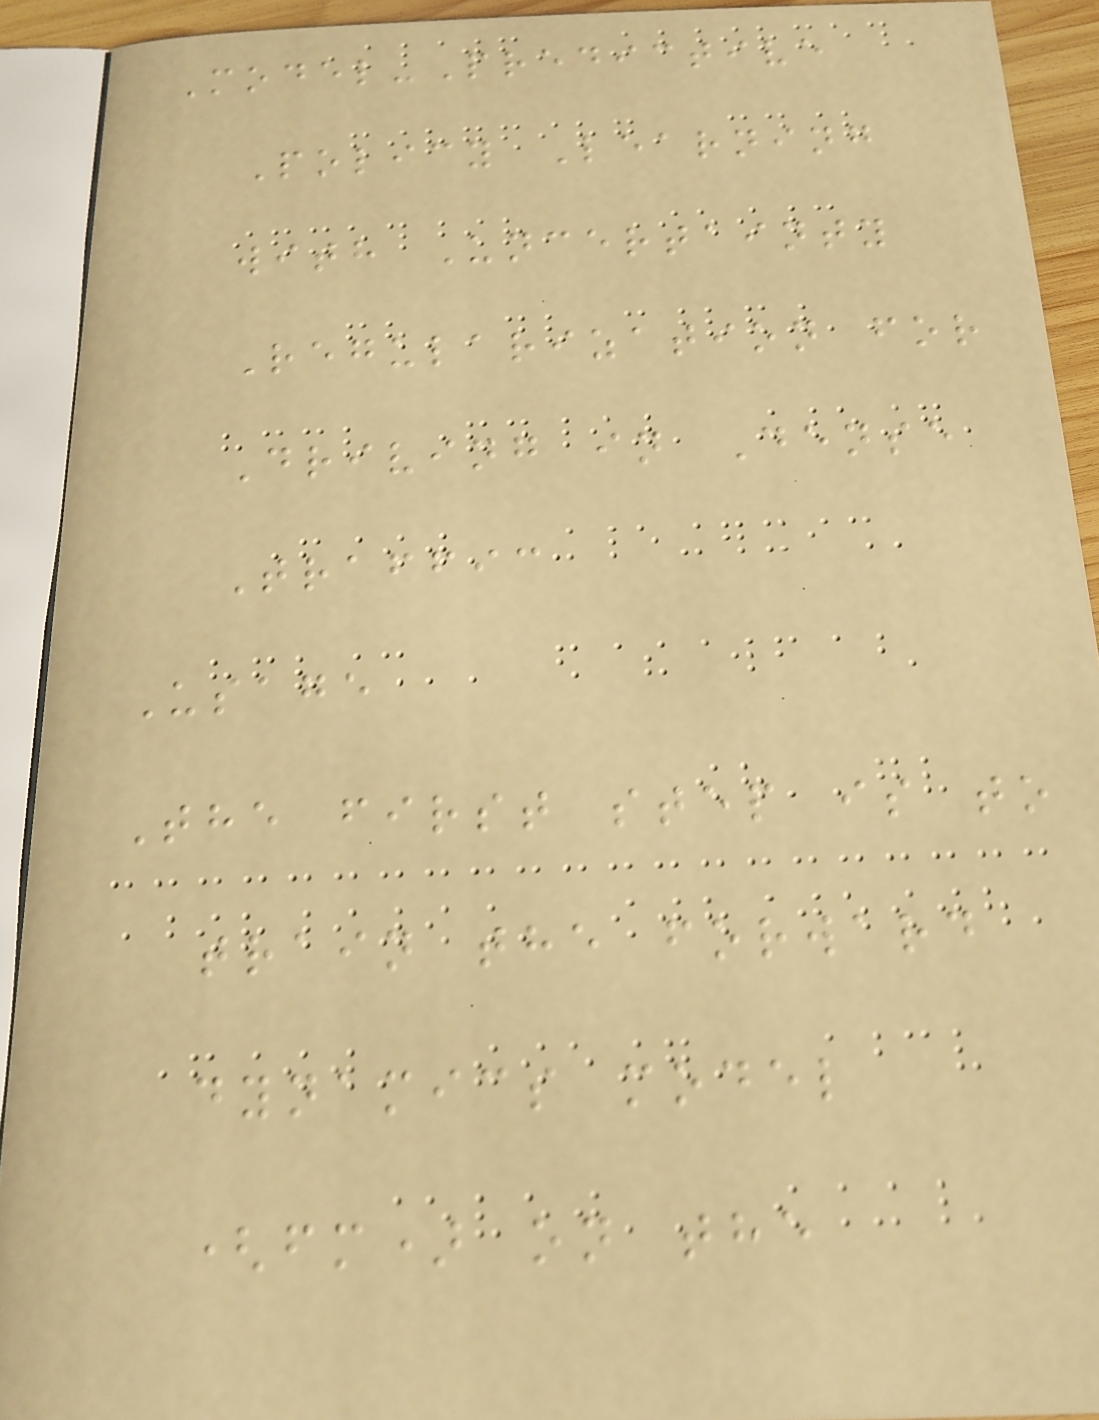Model-Predictive
Policy Learning
with Uncertainty
Regularization for
Driving in Dense
Traffic
Usage
The first step is to
train the forward
dynamics model
(fm) on the
